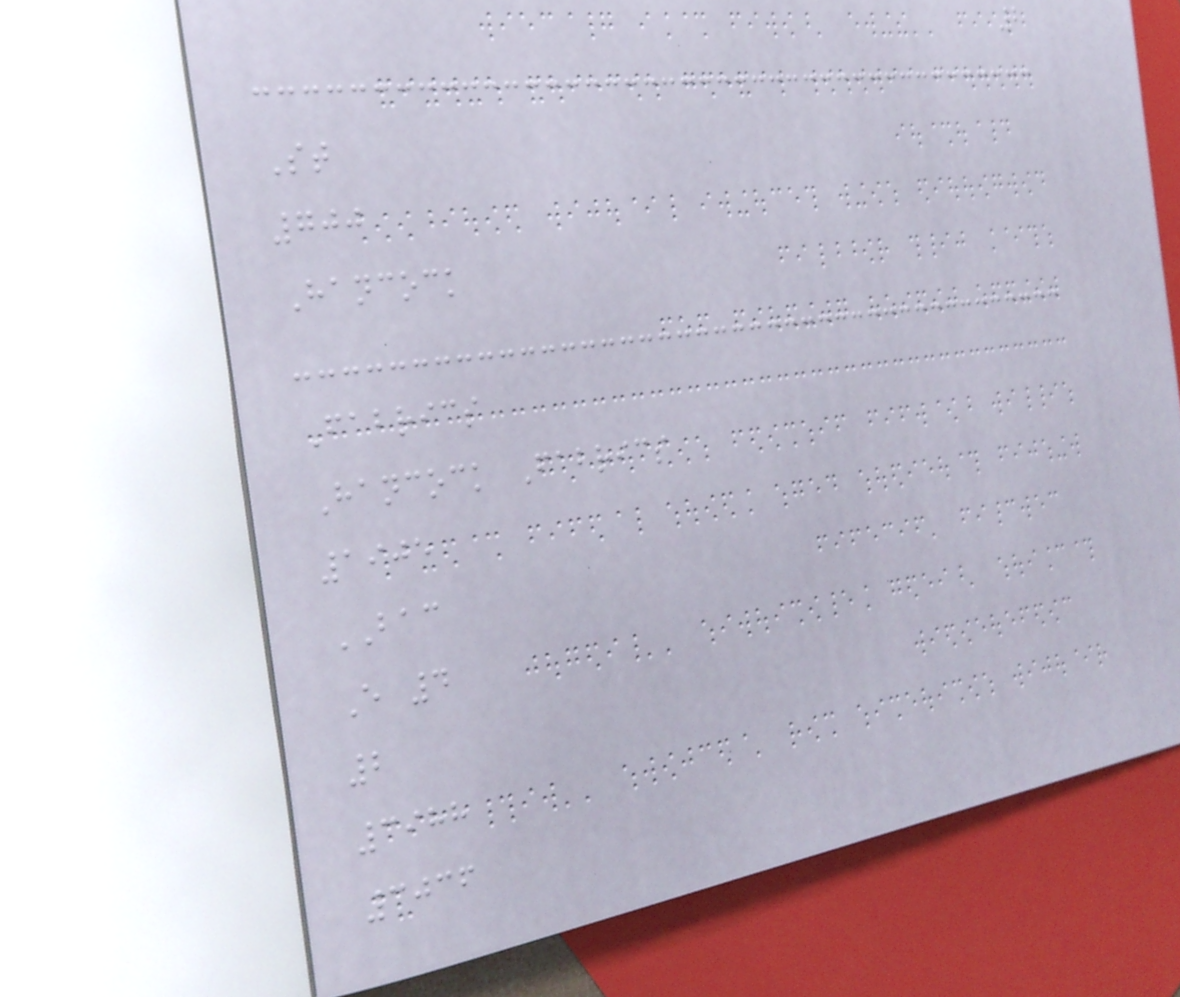2
St
700
Hancock
Fabrics
Hancock Fabrics
1905
BAC
E 4
2
3988
3036
